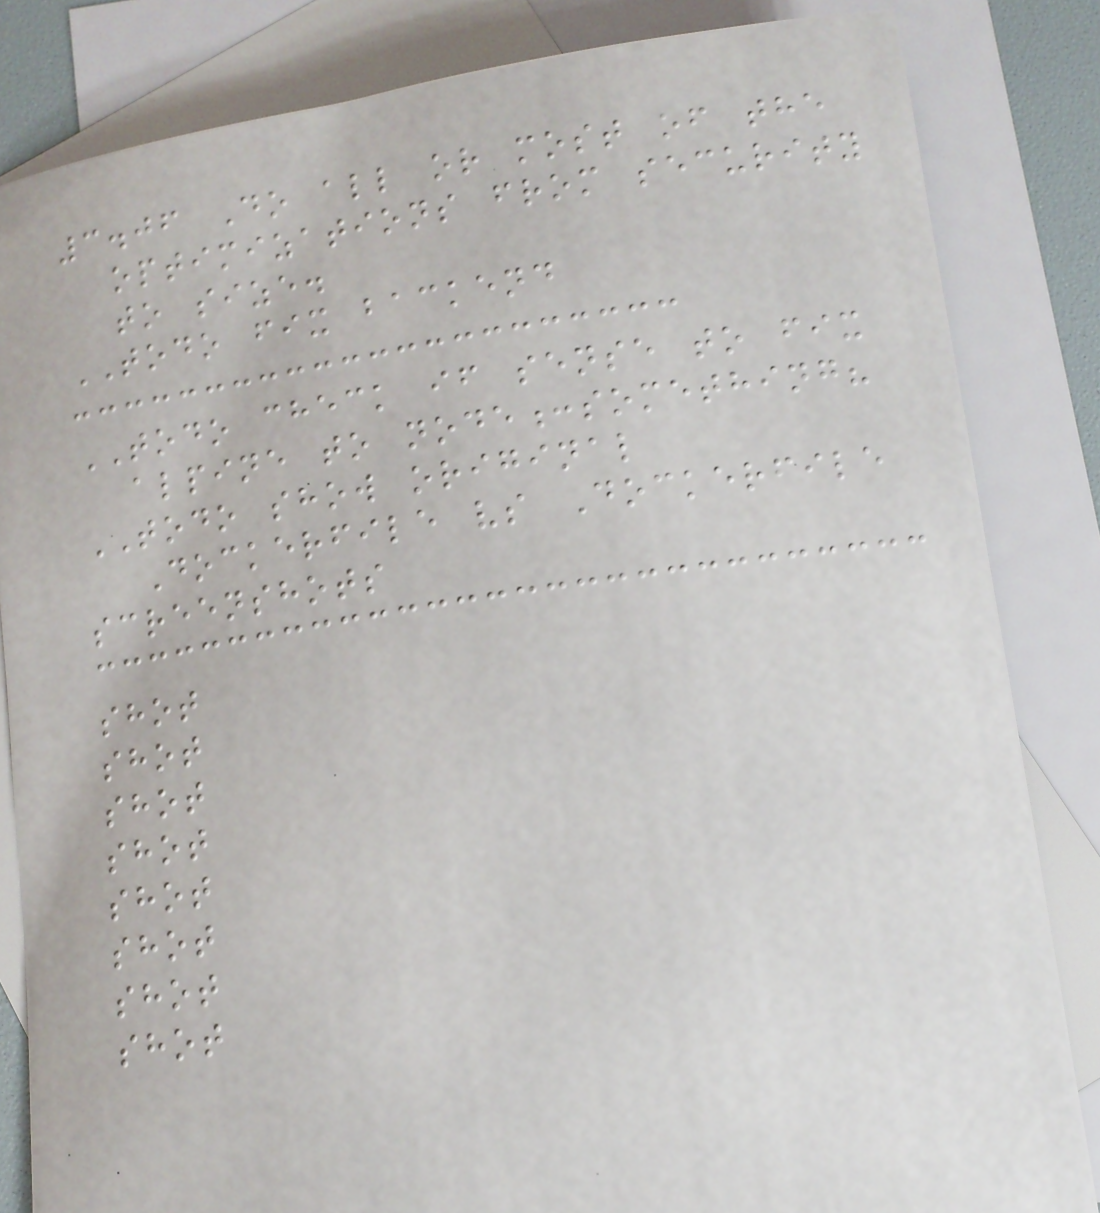3.06 Do all or most of the
optimizations from security
to size.
TODO fix backend
TODO check if sense to fix
alpine to node:something?
TODO show original
Dockerfile vs Dockerfile
screenshots
shot
shot
shot
shot
shot
shot
shot
shot
